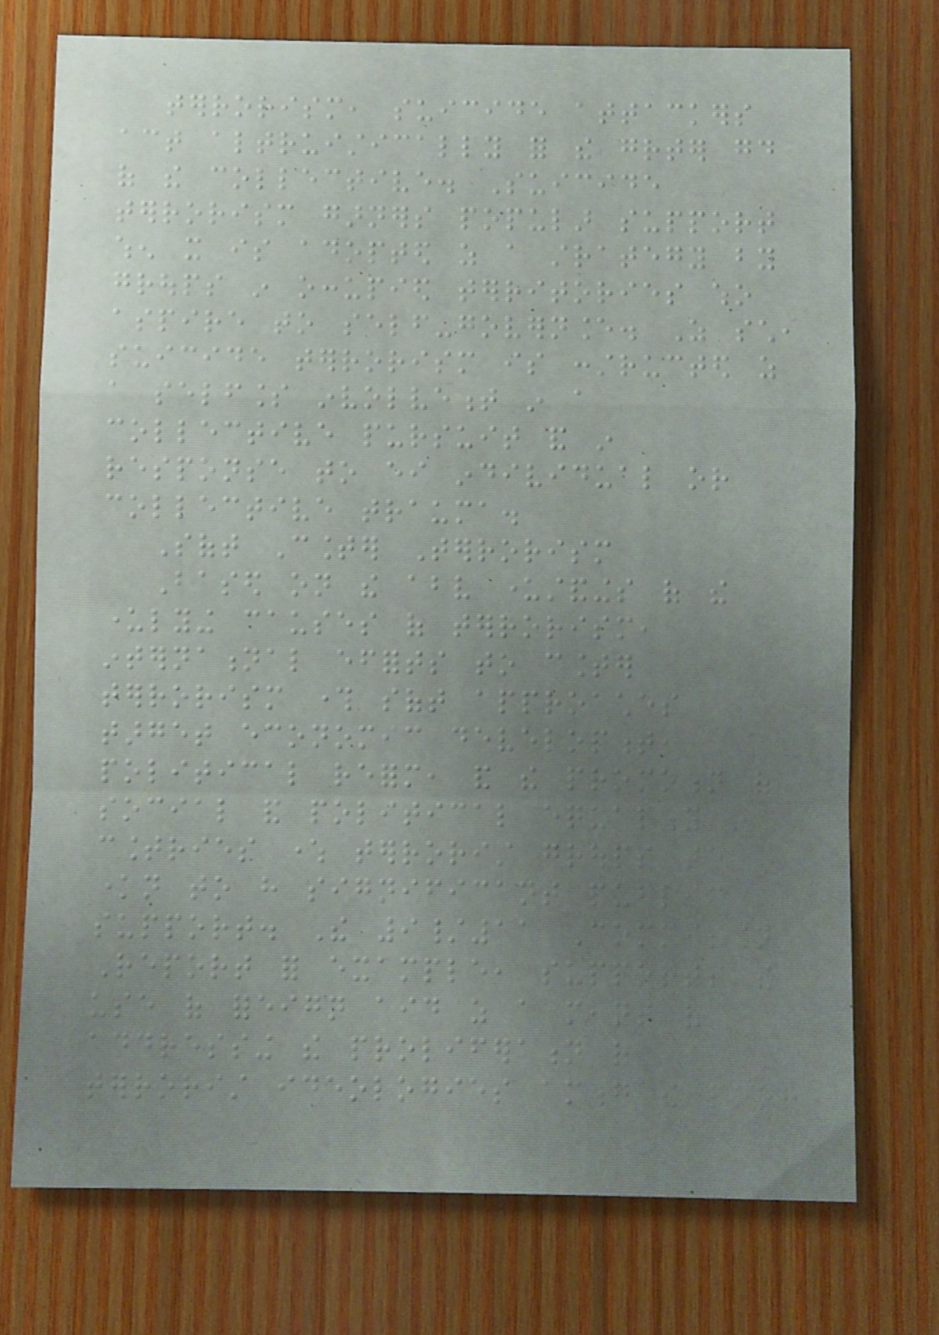terrorism, suicide attackers
act altruistically for the greater good
of the collective. Suicide
terrorism garners popular support
when it is adopted as a strategy by
groups in occupied territories who
aspire to self-governance. As such,
suicide terrorism is constructed as
a selfless involvement in a
collective pursuit and in
response to either individual or
collective trauma.
Soft Counter Terrorism
Based on the above understandings of the
underlying causes of terrorism,
international efforts to counter
terrorism through soft approaches
target economic development,
political reform, and the promotion of
social and political equality in
countries where terrorist groups are
known to have significant public
support. The 9/11 Commission
Report for example, supports the
use of foreign aid as a means of
addressing the proliferation of
terrorist ideologies among the poor
